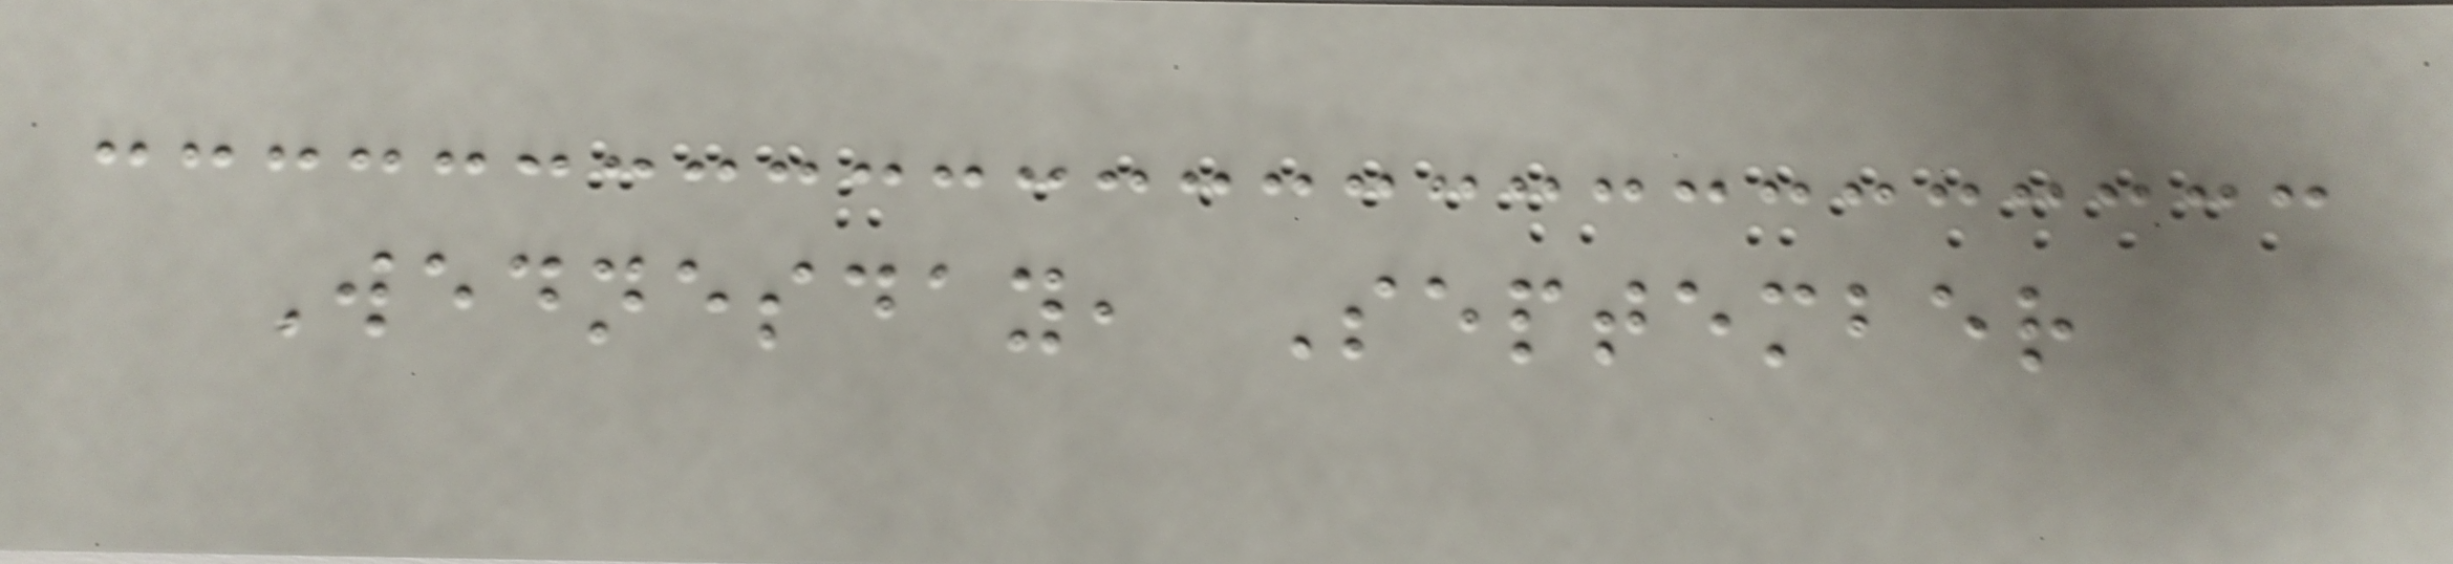Wednesday, September
